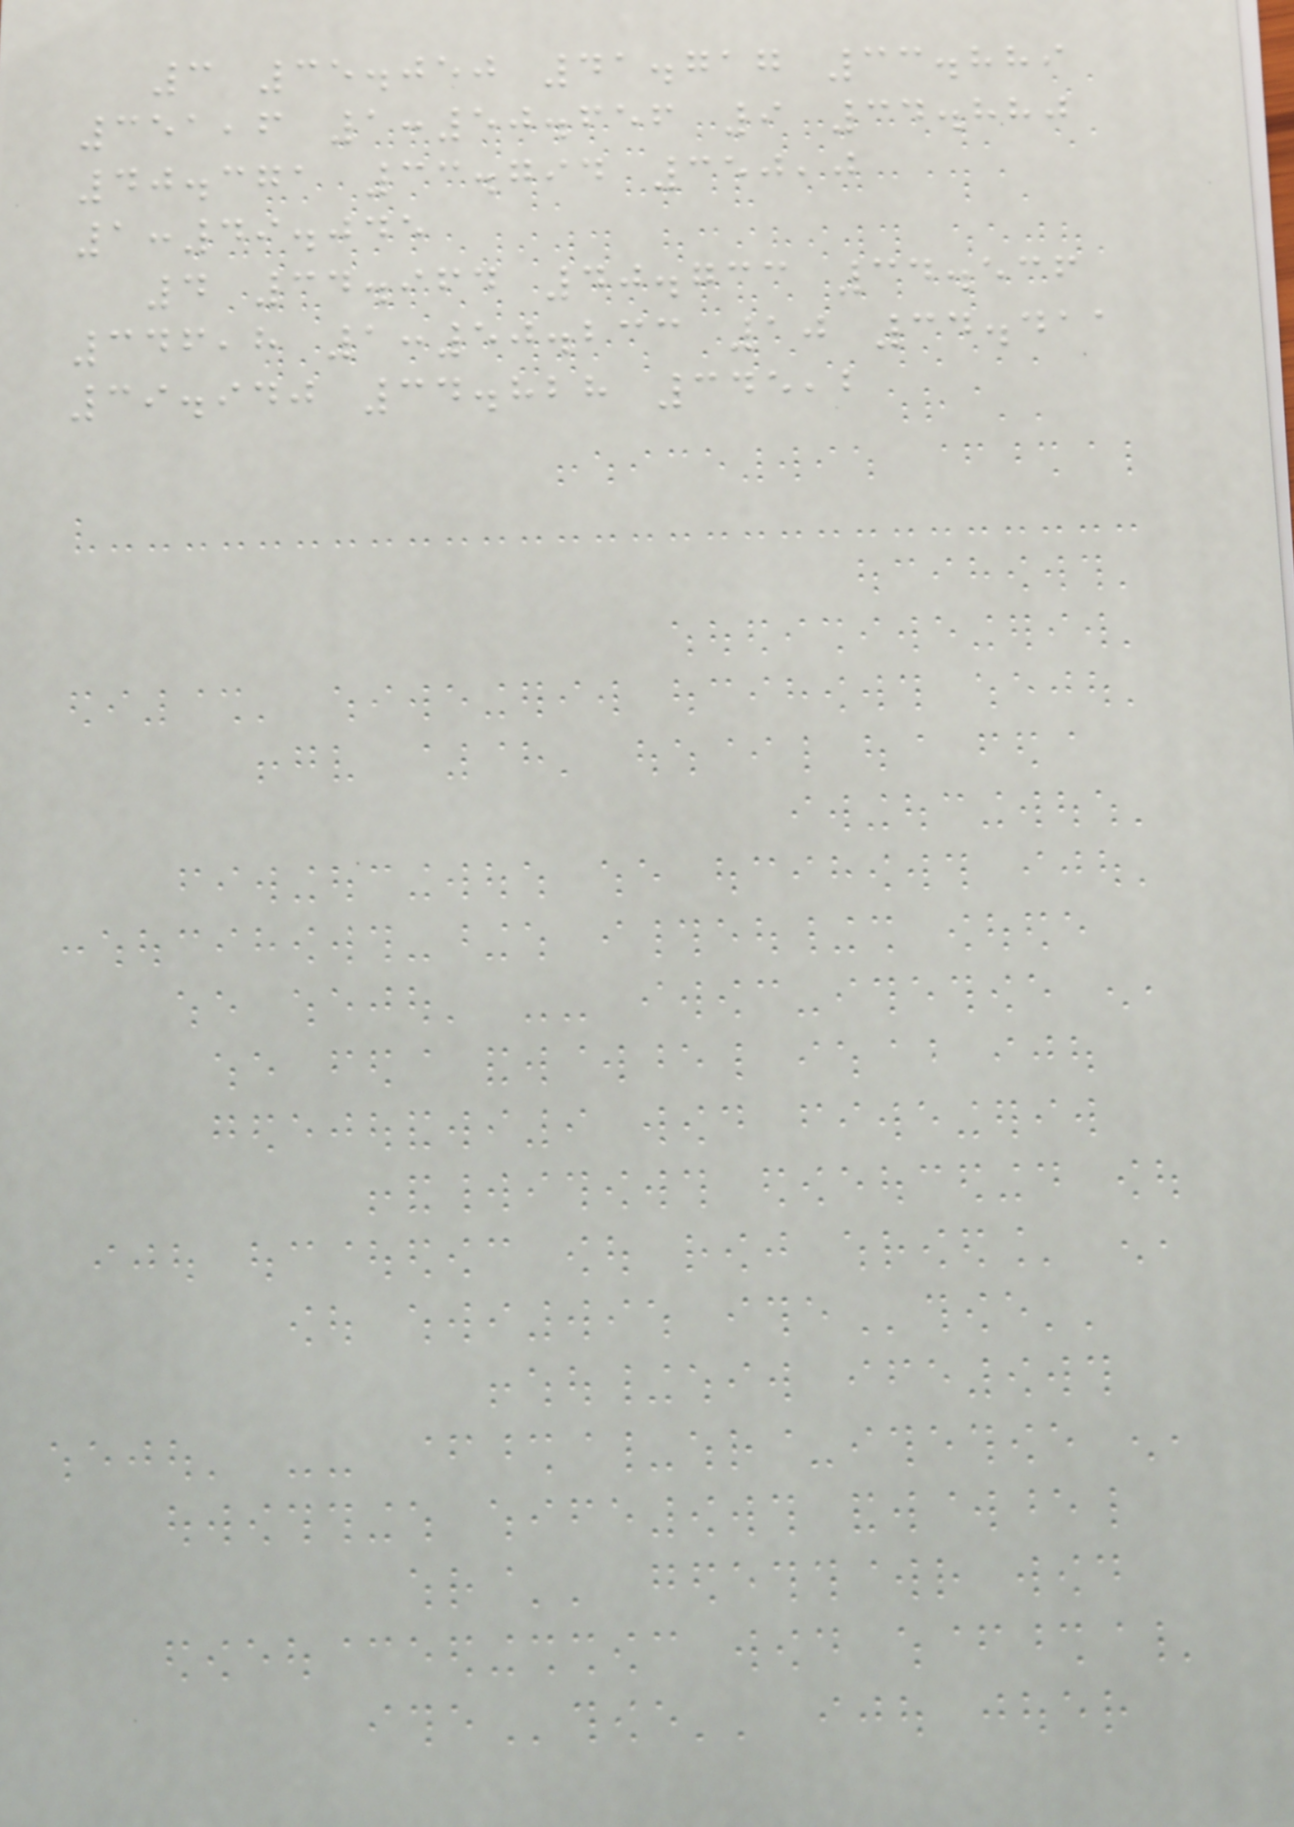3 35.050 41.717 33.889
351,6 1:50.656 9 34.880
40.371 33.794 350,0
1:49.045
4 34.964 40.733 34.536
346,8 1:50.233 10 34.411
39.940 34.828 345,2
